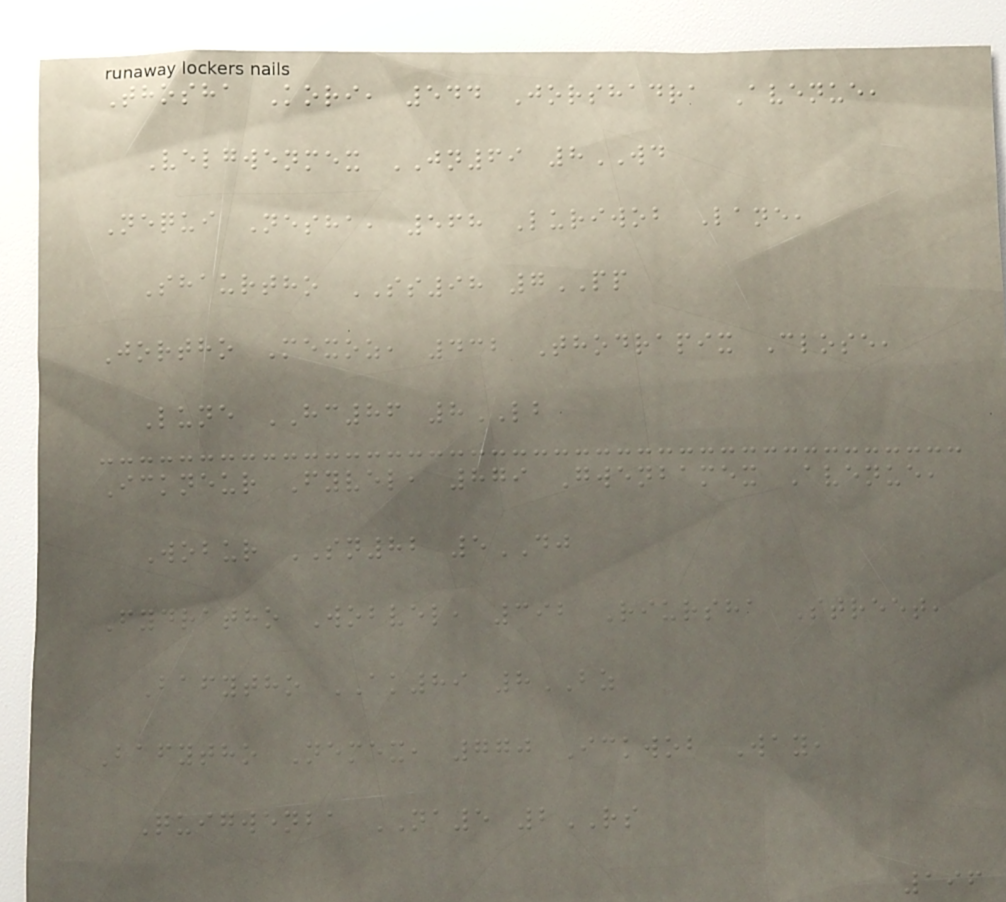Thosha Kori, 544 Jorshadra Avenue,
Velgwenmex JN69 8WD
Nequi Nesha, 568 Luriwob Lane,
Shaurtho SS98 7PP
Jortho Mexoz, 432 Thodrapix Close,
Lune HC86 8LB
Ickneur Fyvel, 879 Gwenbamex Avenue,
Wobur SN82 5DJ
Fydratho Wobvel, 392 Riursha Street,
Bafytho AK89 8BZ
Bafytho Nemex, 770 Ickwob Way,
Quigwenba NA5 2RS
196
